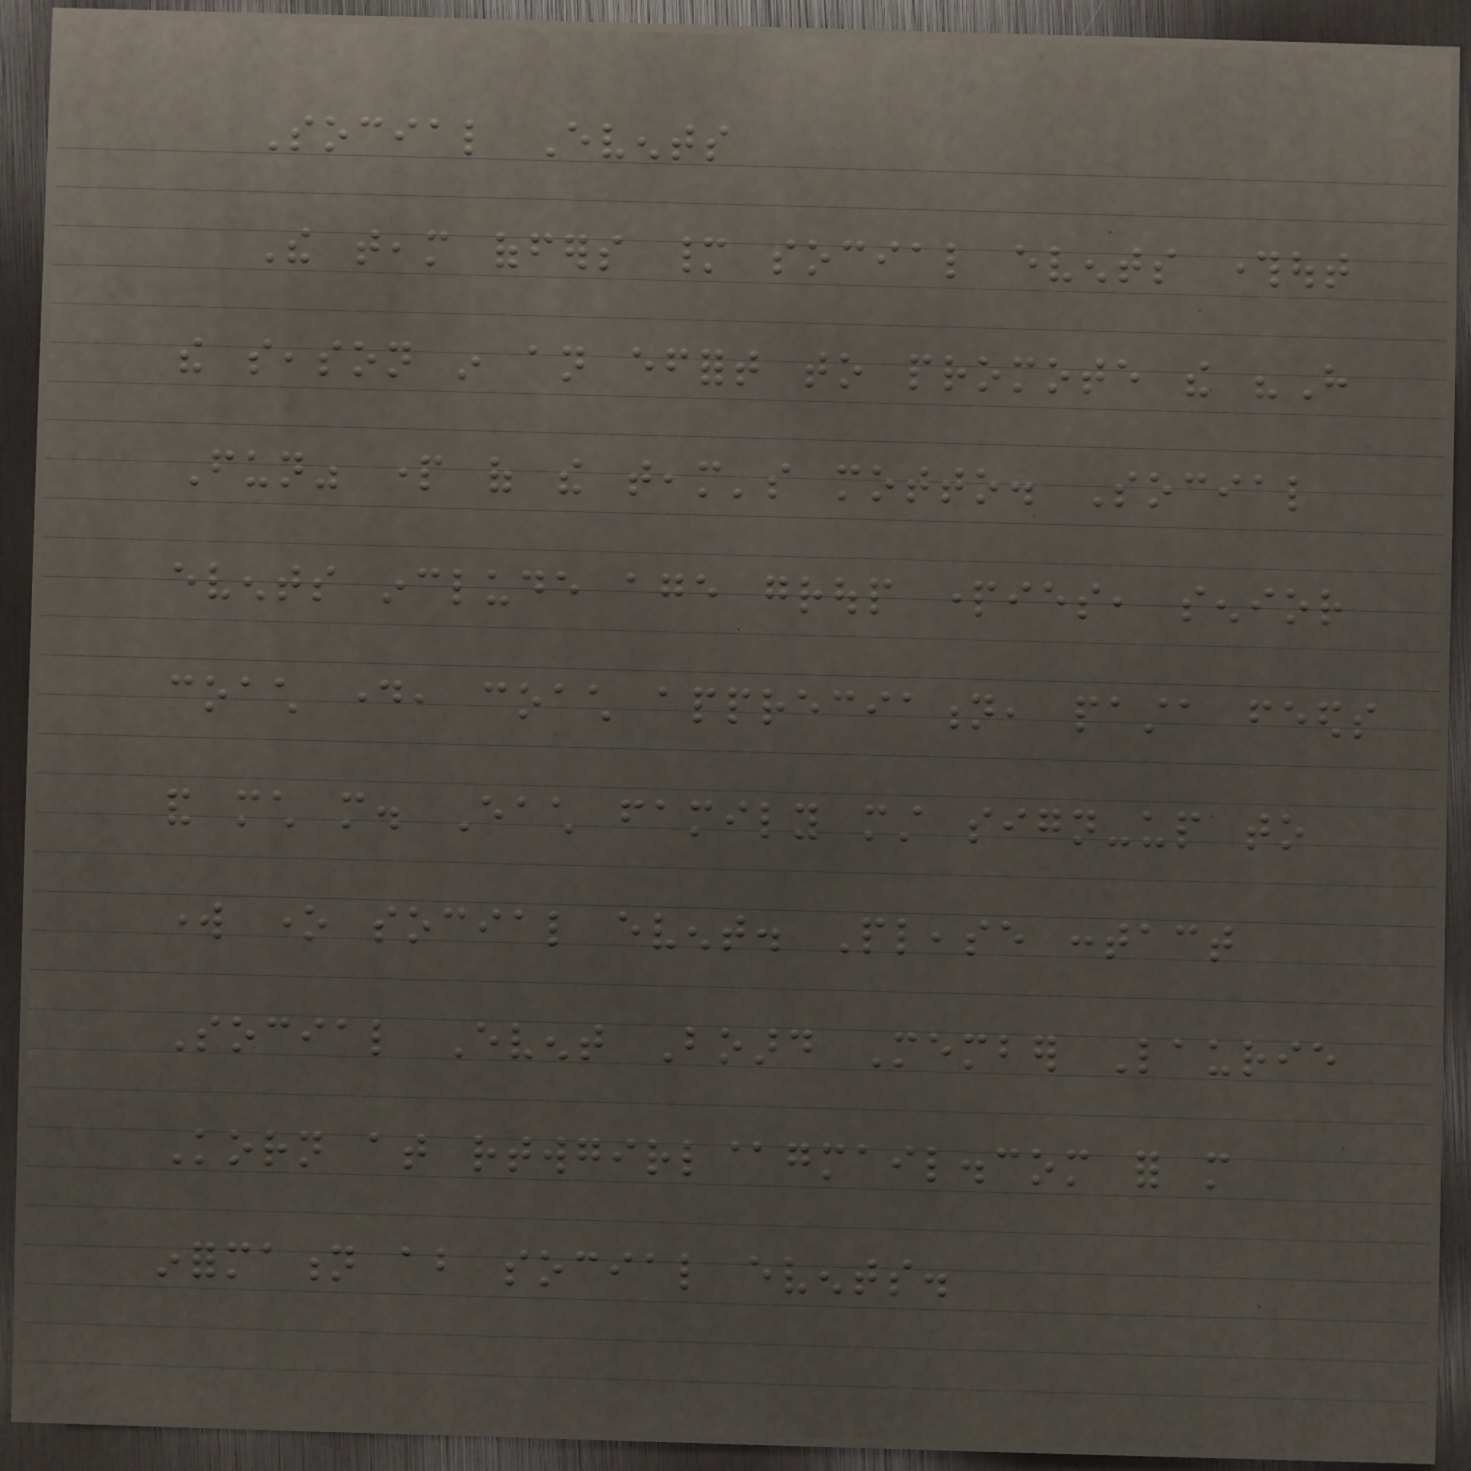Social Events
The team offers many social events throughout
the season in an effort to promote the "Have
Fun" part of the team's motto. Social
events include age group parties, senior
coach day, coach appreciation, pasta feeds
and much more. Each family must sign-up to
work one social event. Please contact
Social Event Board Member Laurie
Korn at rtwgirl@gmail.com for more
information about social events.
